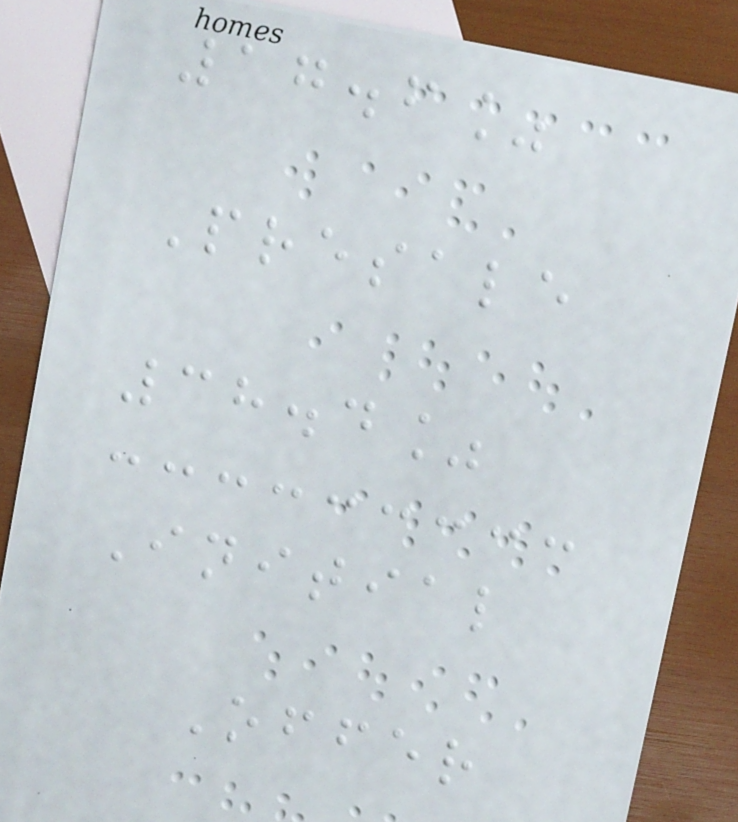17.6%
Presale
38.4%
Initial
Offer
